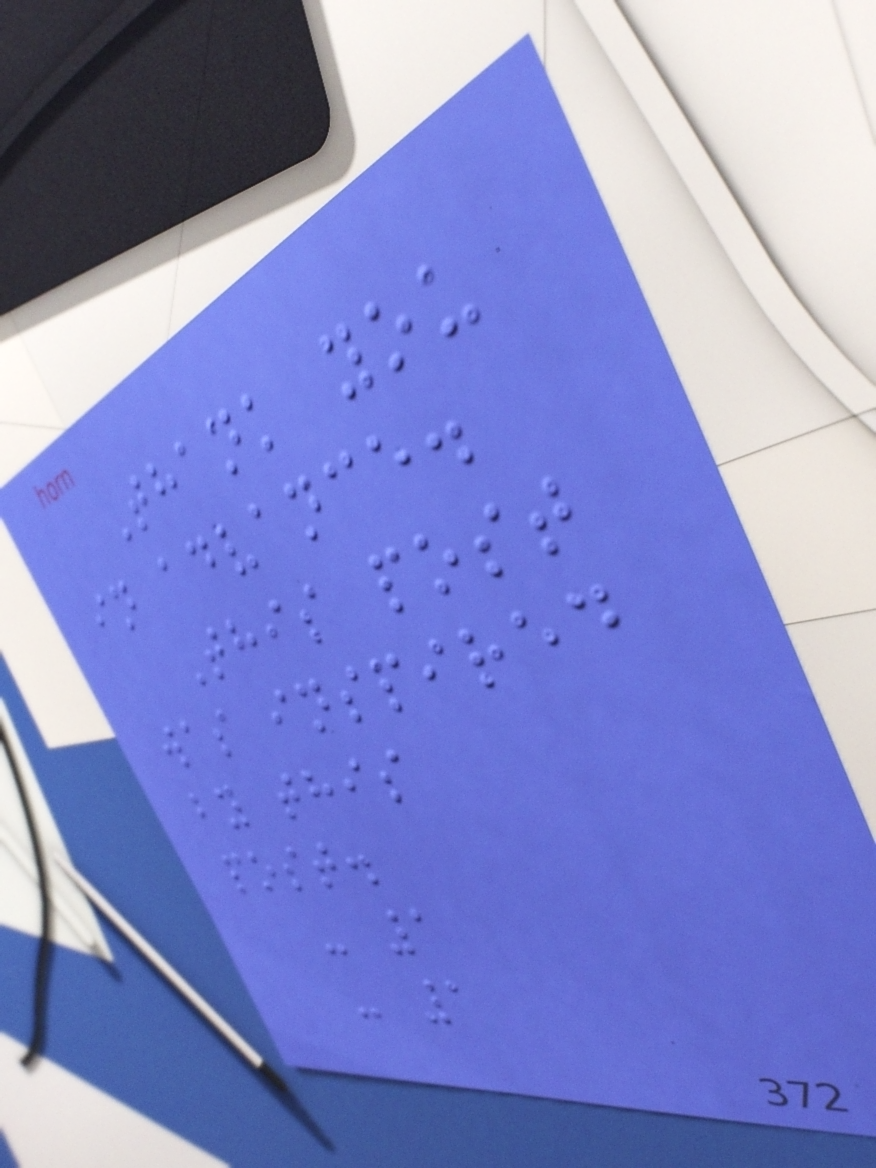Thank you
in advance.
This post
was inspired
by this
post.
- 1
- 1
